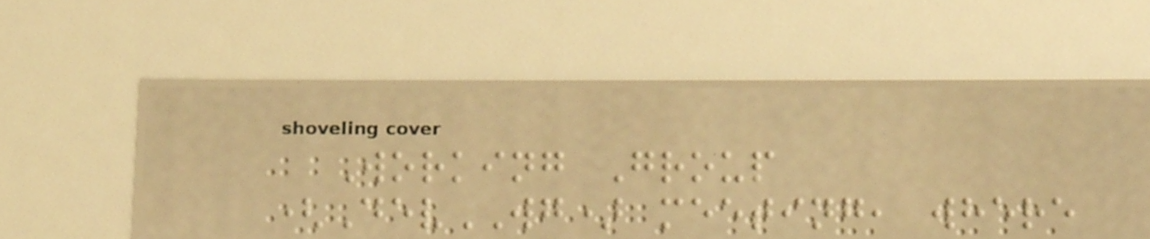Working Group
(DevWG) meeting, where
